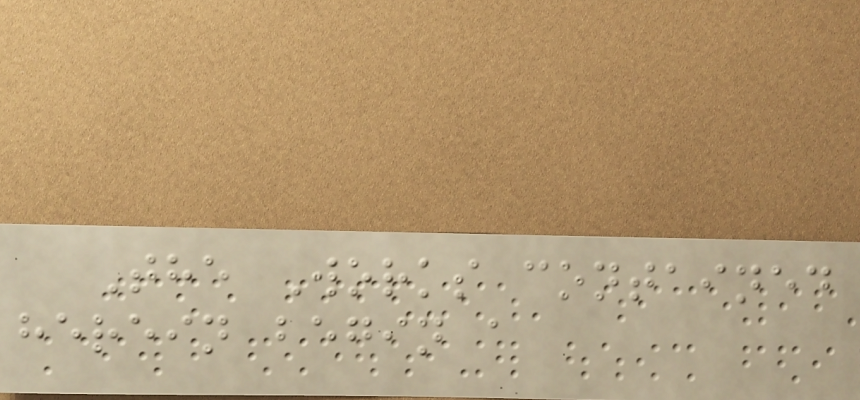The Works contained
herein begin a
